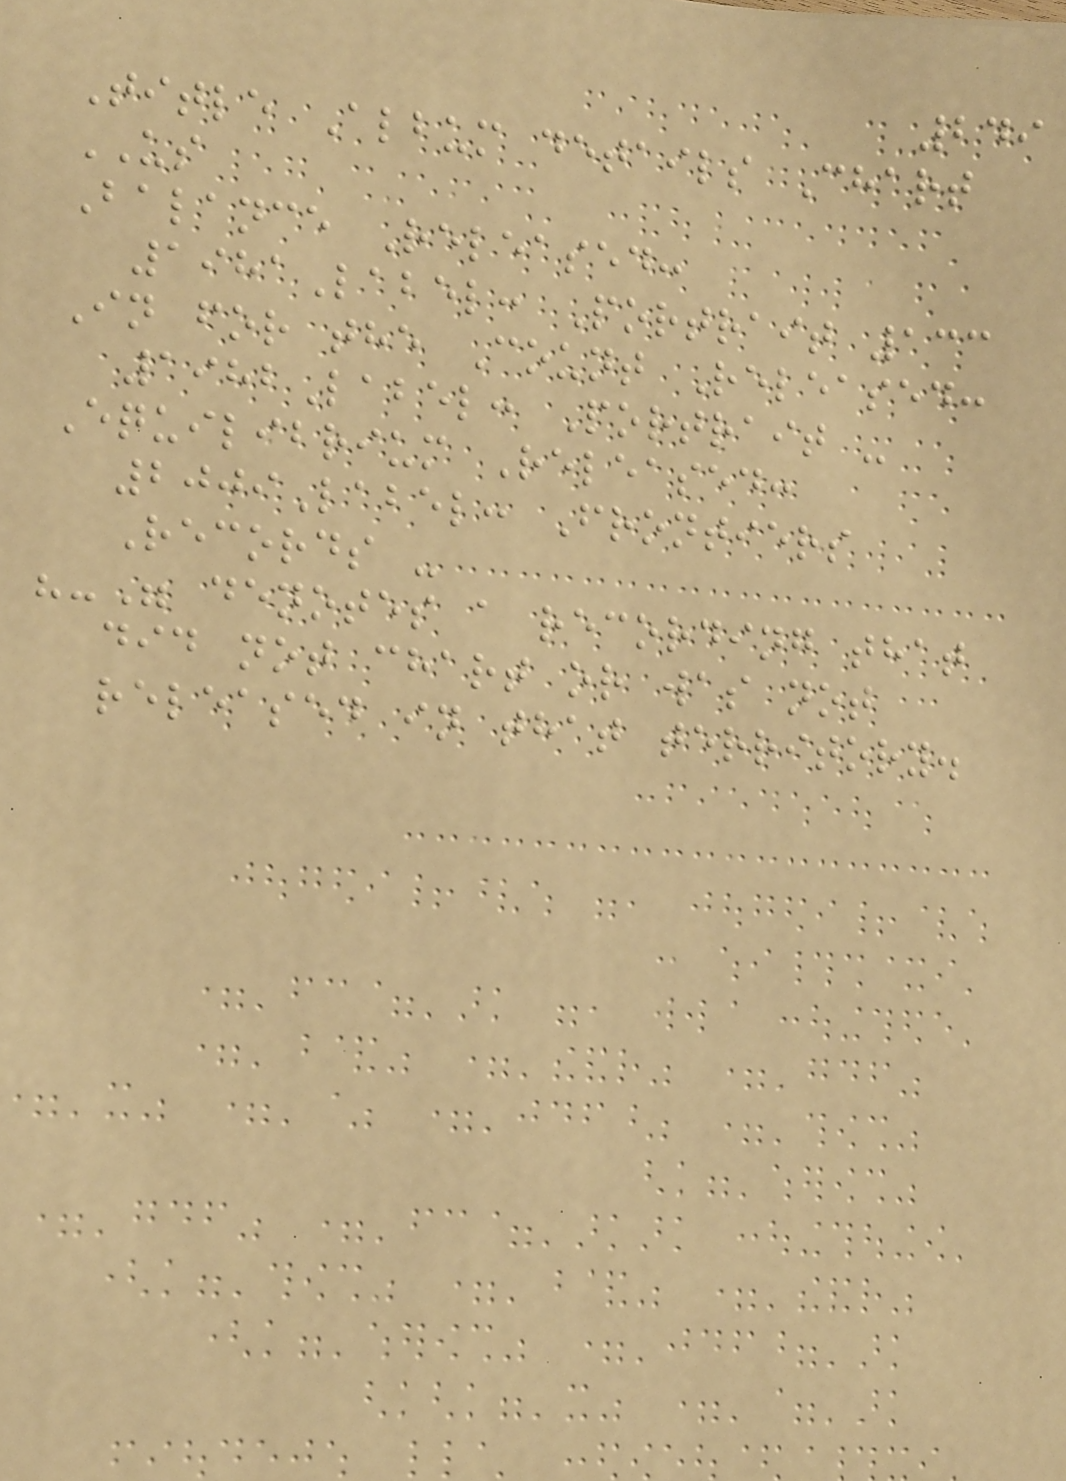249
Title Album details Chart
US
Balance Released:
1981Label: Portrait 133
In for the Count Released:
1982Label: Portrait -
Equilibrium Released:
2009Label: Frontiers
Records -
"-" denotes a recording that
did not chart or was not
released in that territory.
